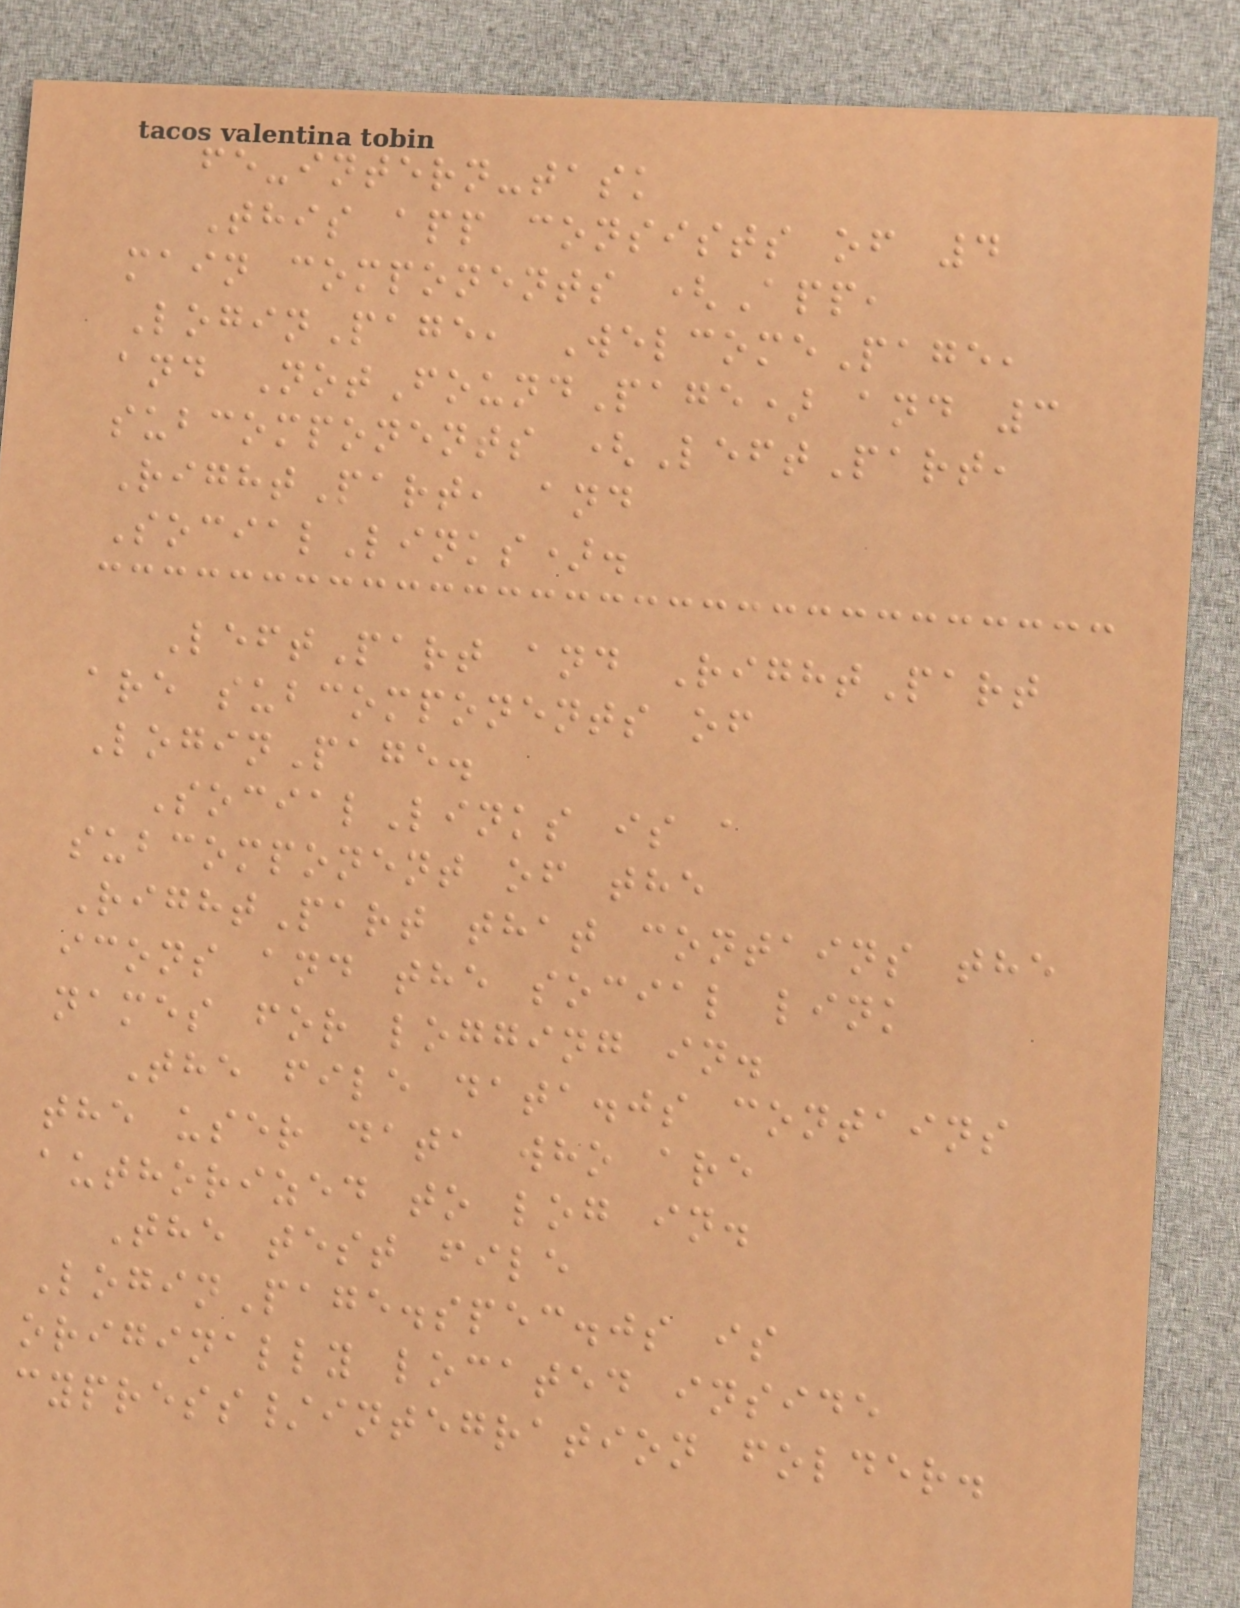fe-intern-task
This app consists of 4
main components (App,
LoginPage, WelcomePage,
and NotFoundPage) and 3
subcomponents (LeftPart,
RightPart, and
SocialLinks).
LeftPart and RightPart
are subcomponents of
LoginPage.
SocialLinks is a
subcomponent of the
RightPart that contains the
icons and the social link
names for logging in.
The file data.js contains
the user data who are
authorized to log in.
The test file
LoginPage.spec.js is
originally located inside
cypress/integration folder.
